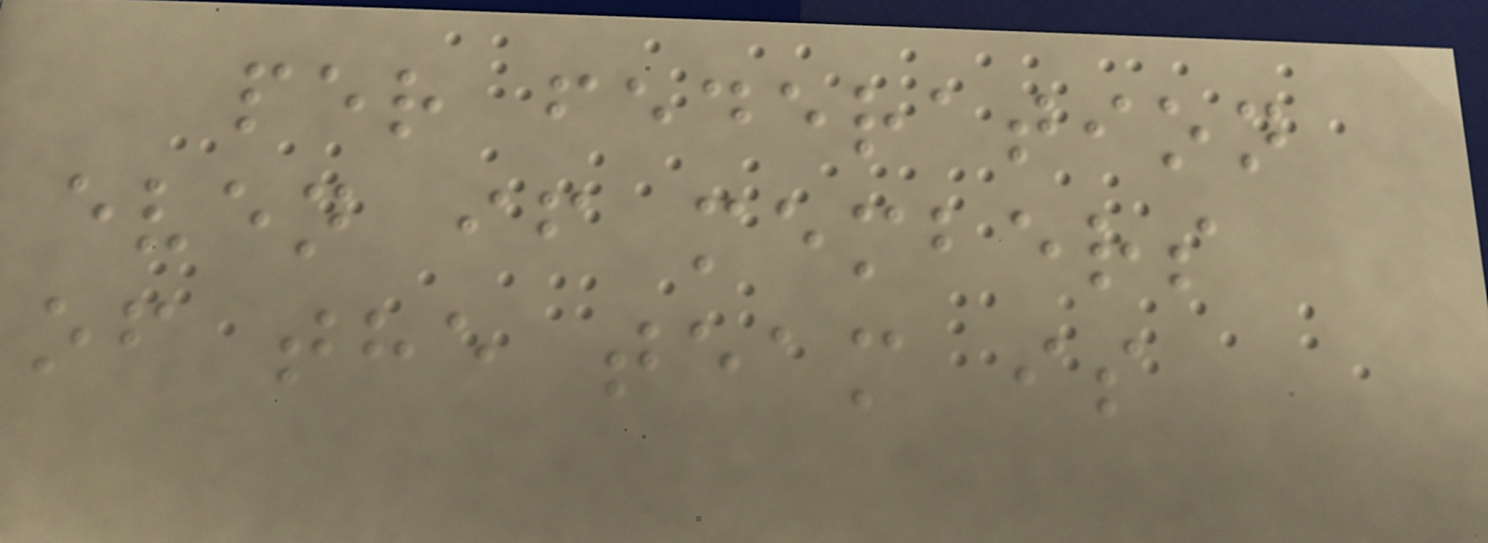per federation
even if members
of the team is
